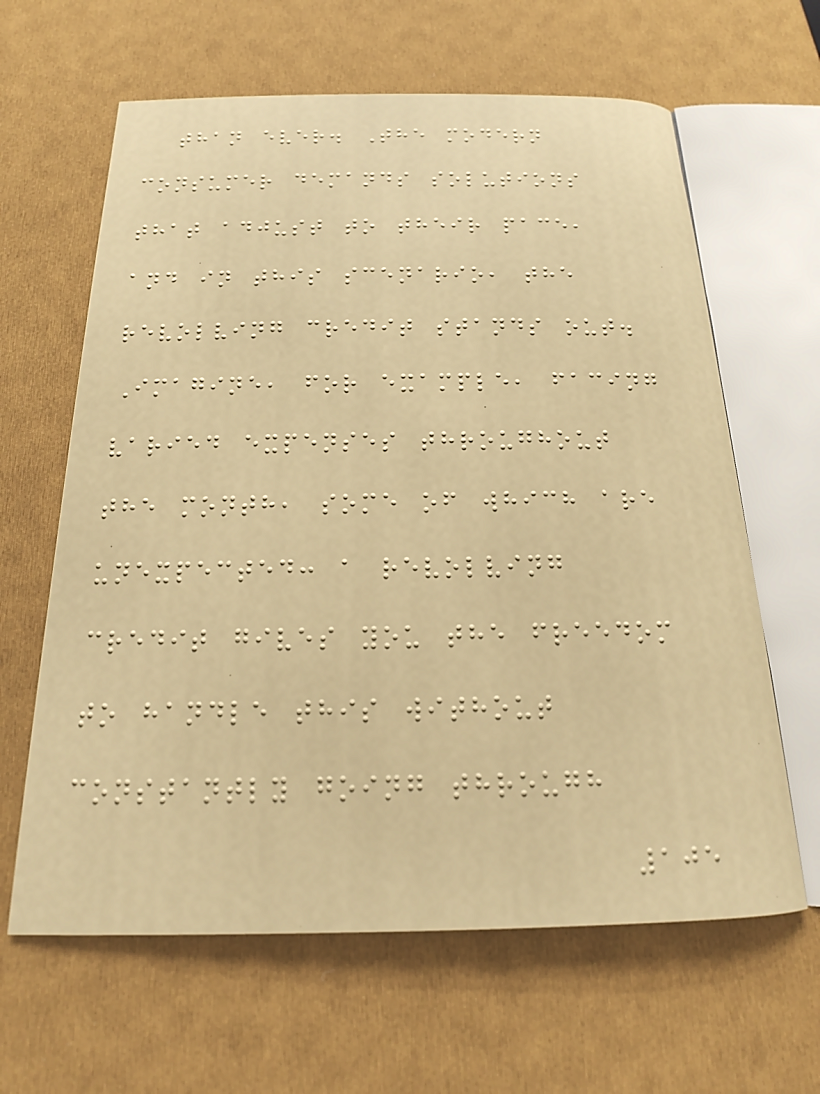than ever. The modern
consumer demands solutions
that adjust to their pace,
and in this scenario, the
revolving credit stands out.
Imagine, for example, facing
varied expenses throughout
the month, some of which are
unexpected: a revolving
credit gives you the freedom
to handle this without
constantly going through
105
